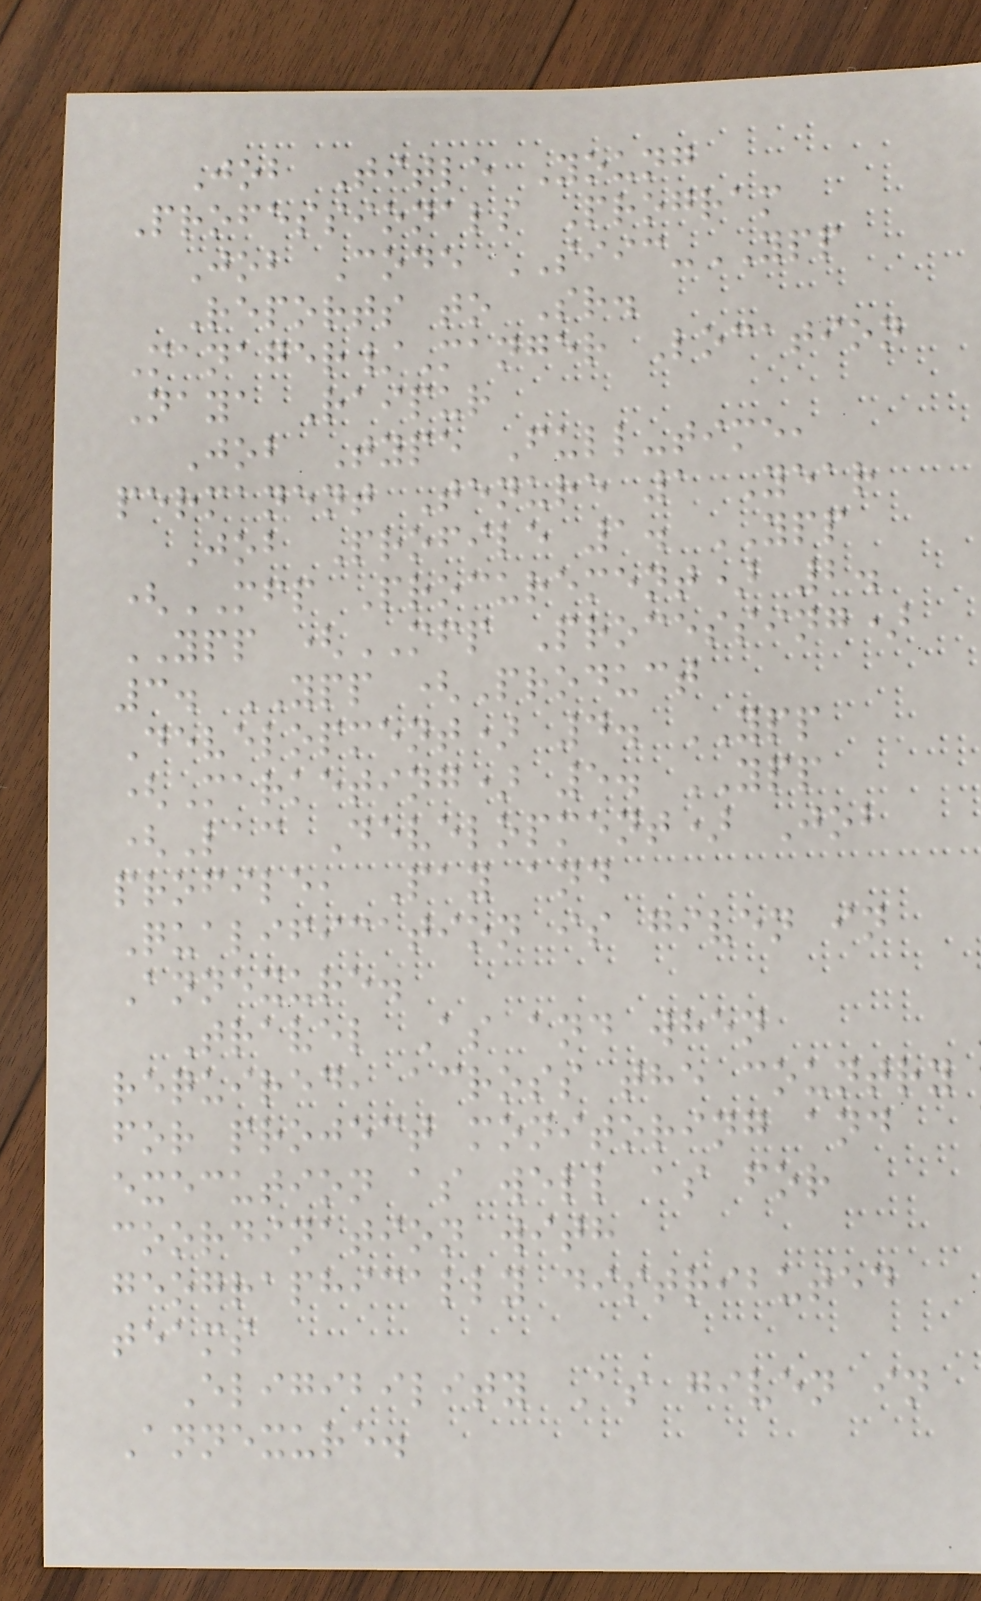Job Title Young
Professionals Program
Job Code SIIC-YPP
Reports to Sr.
Manager/Manger Location
Naya Raipur
Job Type Full-time,
permanent Tenure 1 Year
Job Profile 1. YPP
(MFP Procurement) 2.
YPP (MFP Processing)
3. YPP (Product
Development) 4. YPP
(Marketing) 5. YPP
(Lac Development) Job
profile, Pay and
Qualification is given in
Annexure.
Travel As and when
required, across the country
for project monitoring and
execution as well as for
coordination with
geographically distributed
teams
Eligibility As given in
Annexure.
